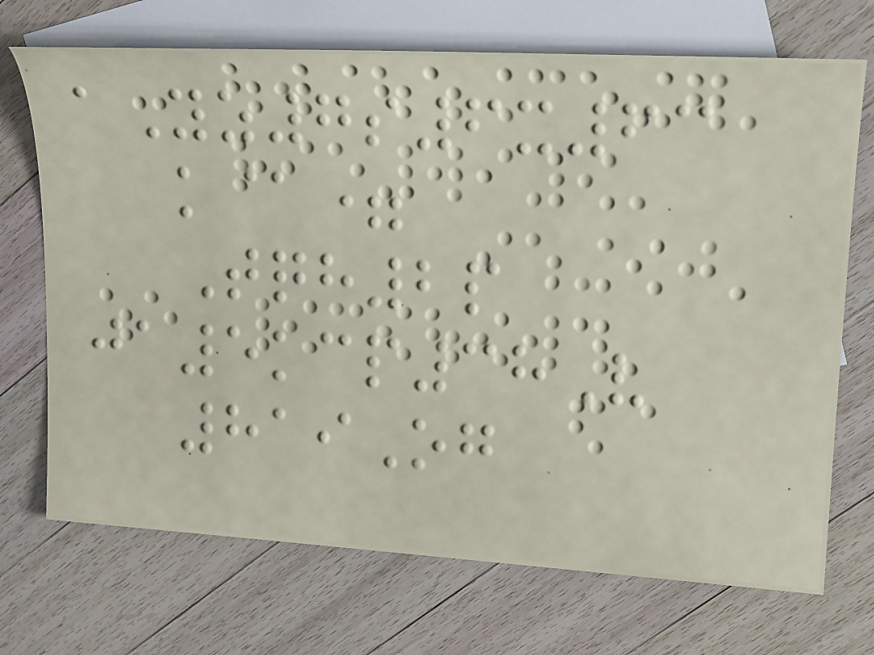aYz7s6x63
k@=
Tqh2p
ja5kcp38V
819Og
